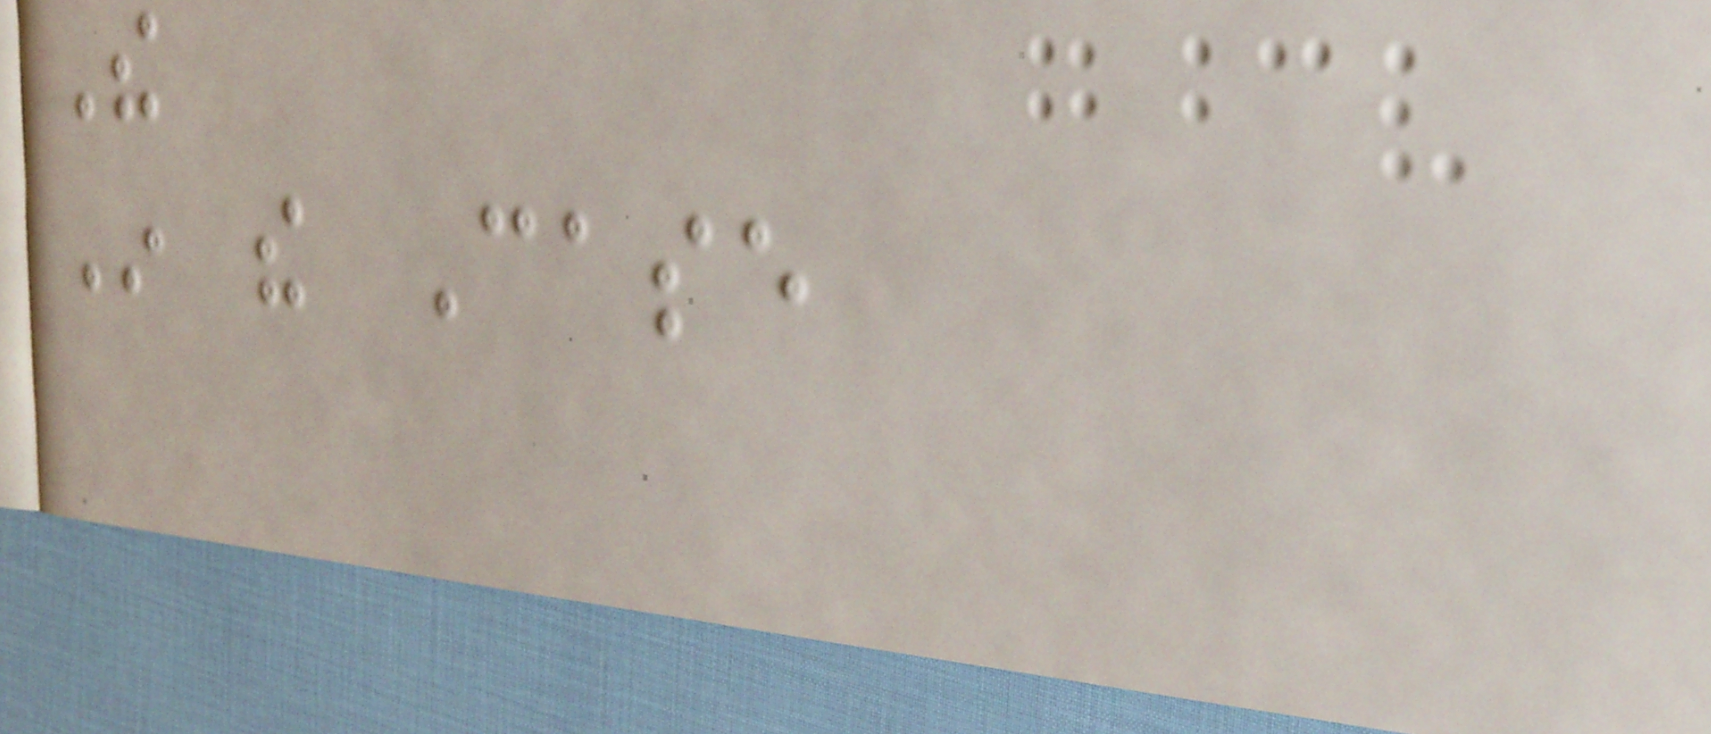The
In the Case
